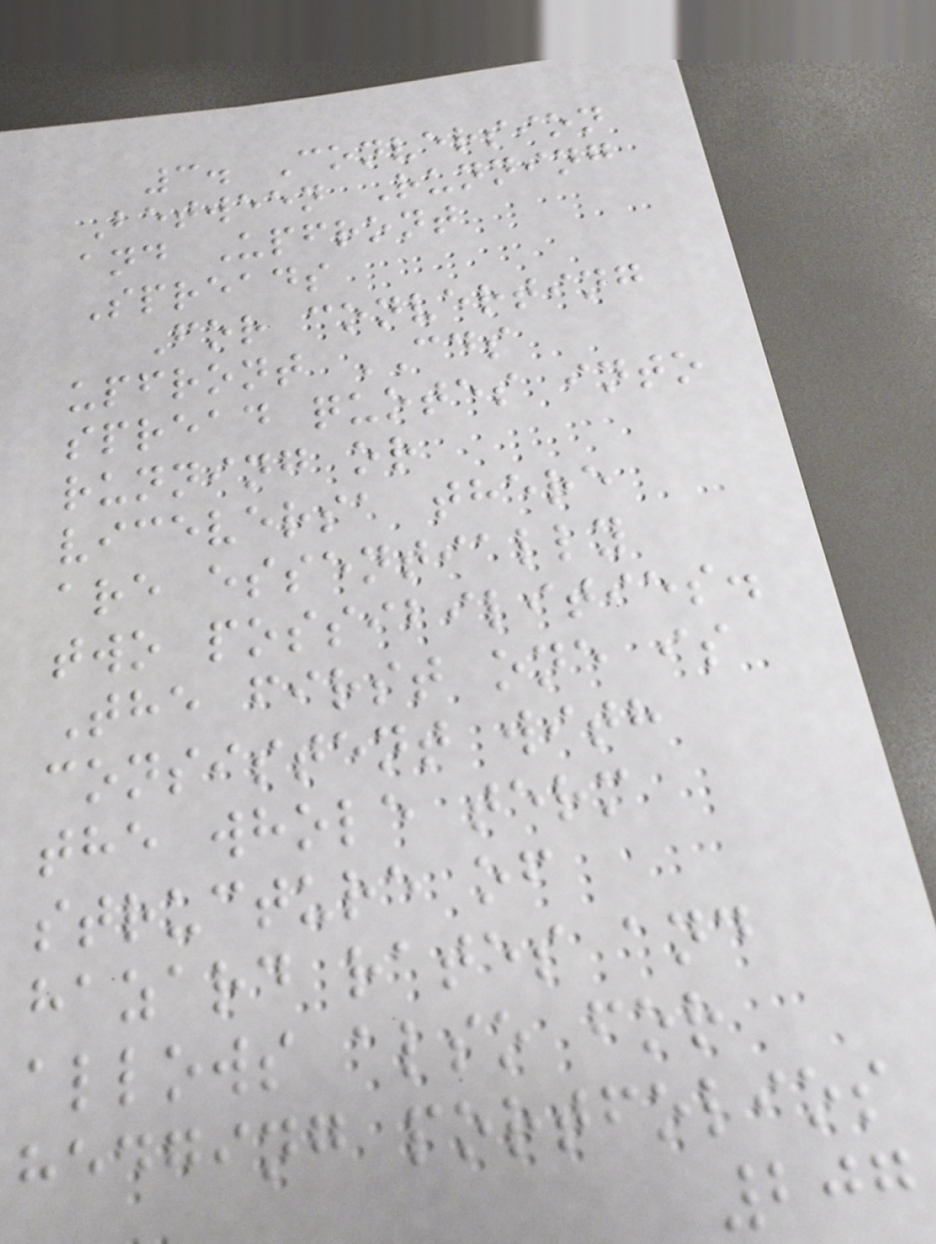3. Conversion
Between Running
and Upfront
Spreads
For converting
upfront CDS
spread quotes into
running or
viceversa there
are essentially
two possibilities.
The first one is
consistent with
the whole term
structure of
hazard rates and
allows also for
hedging portfolios
207
